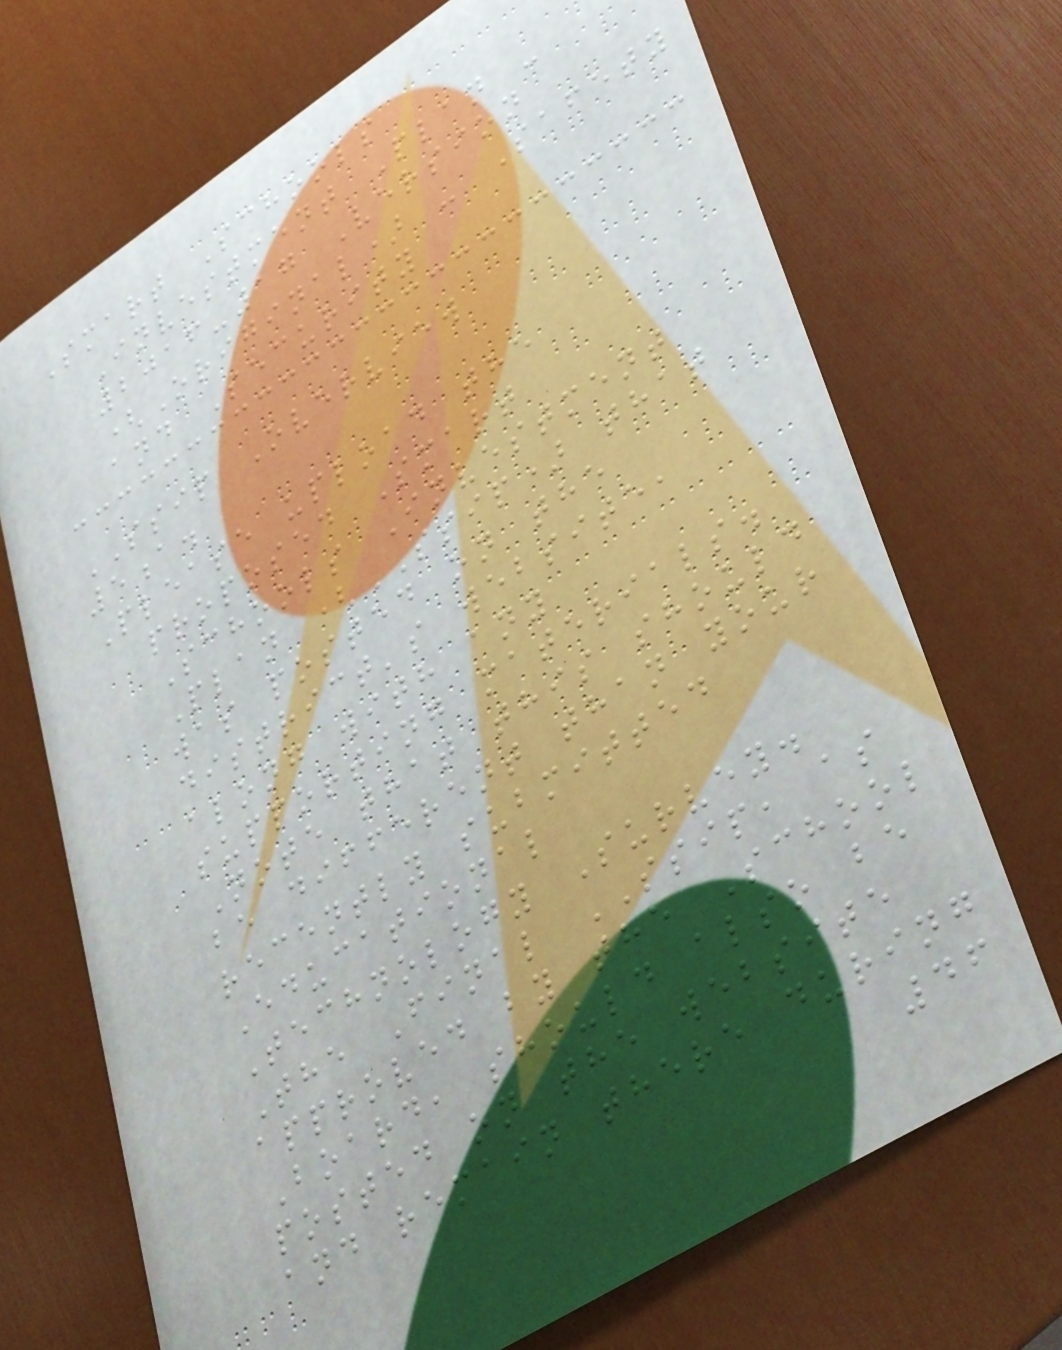Smart Schools
Investment Plan -
2016-17 Version
(Original) - Safety
and Security
SSIP Overview
5a.
Please upload the
proposed Smart
Schools Investment
Plan (SSIP) that
was posted on the
district's website,
along with any
supporting materials.
Note that this should
be different than your
recently submitted
Educational
Technology Survey.
The Final SSIP, as
approved by the School
Board, should also be
posted on the website
and remain there during
46
